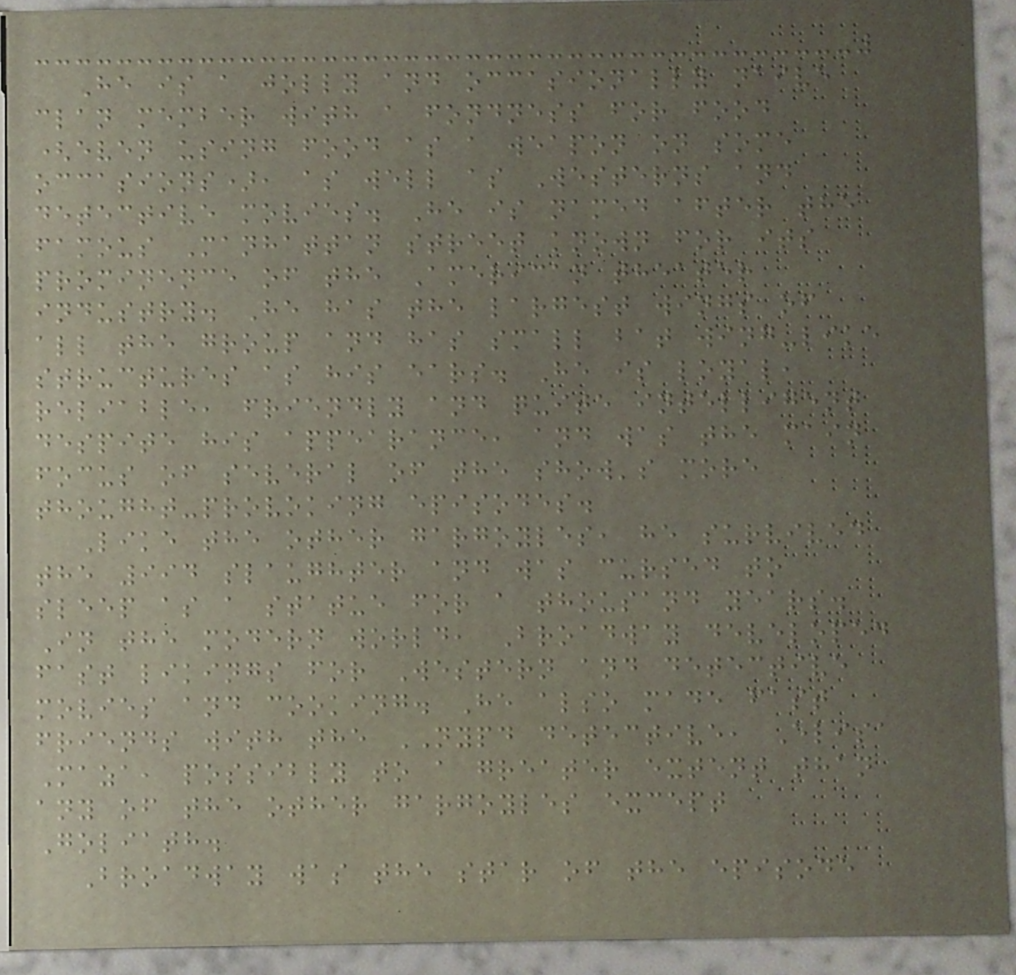He is a jolly and occasionally naive
clan member with a fondness for food
(even using food as a weapon on some
occasions), as well as Westerns and
detective movies. He is named after the
famous Manhattan street known for its
prominence of the American theater
industry. He has the largest wings of
all the group and has small bat wing-like
structures as his ears. He is loyal,
reliable, friendly and quite intelligent
despite his appearance, and was the main
focus of several of the show's more
thought-provoking episodes.
Like the other gargoyles, he survived
the 994 slaughter and was cursed to
sleep as a statue for a thousand years.
In the modern world, Broadway developed
fast likings for Western and detective
movies and cooking. He also made fast
friends with the NYPD detective, Elisa
Maza, possibly to a greater extent than
any of the other gargoyles except
Goliath.
Broadway was the star of the episode
